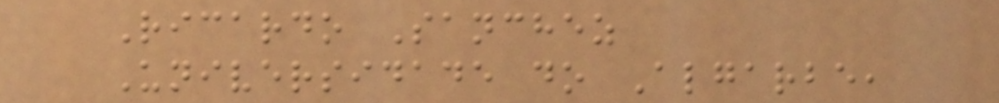Ricardo Sanchez
Universidade do Algarbe,
